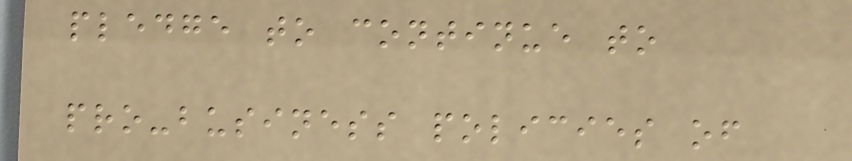pledge to continue to
pro-business policies of
